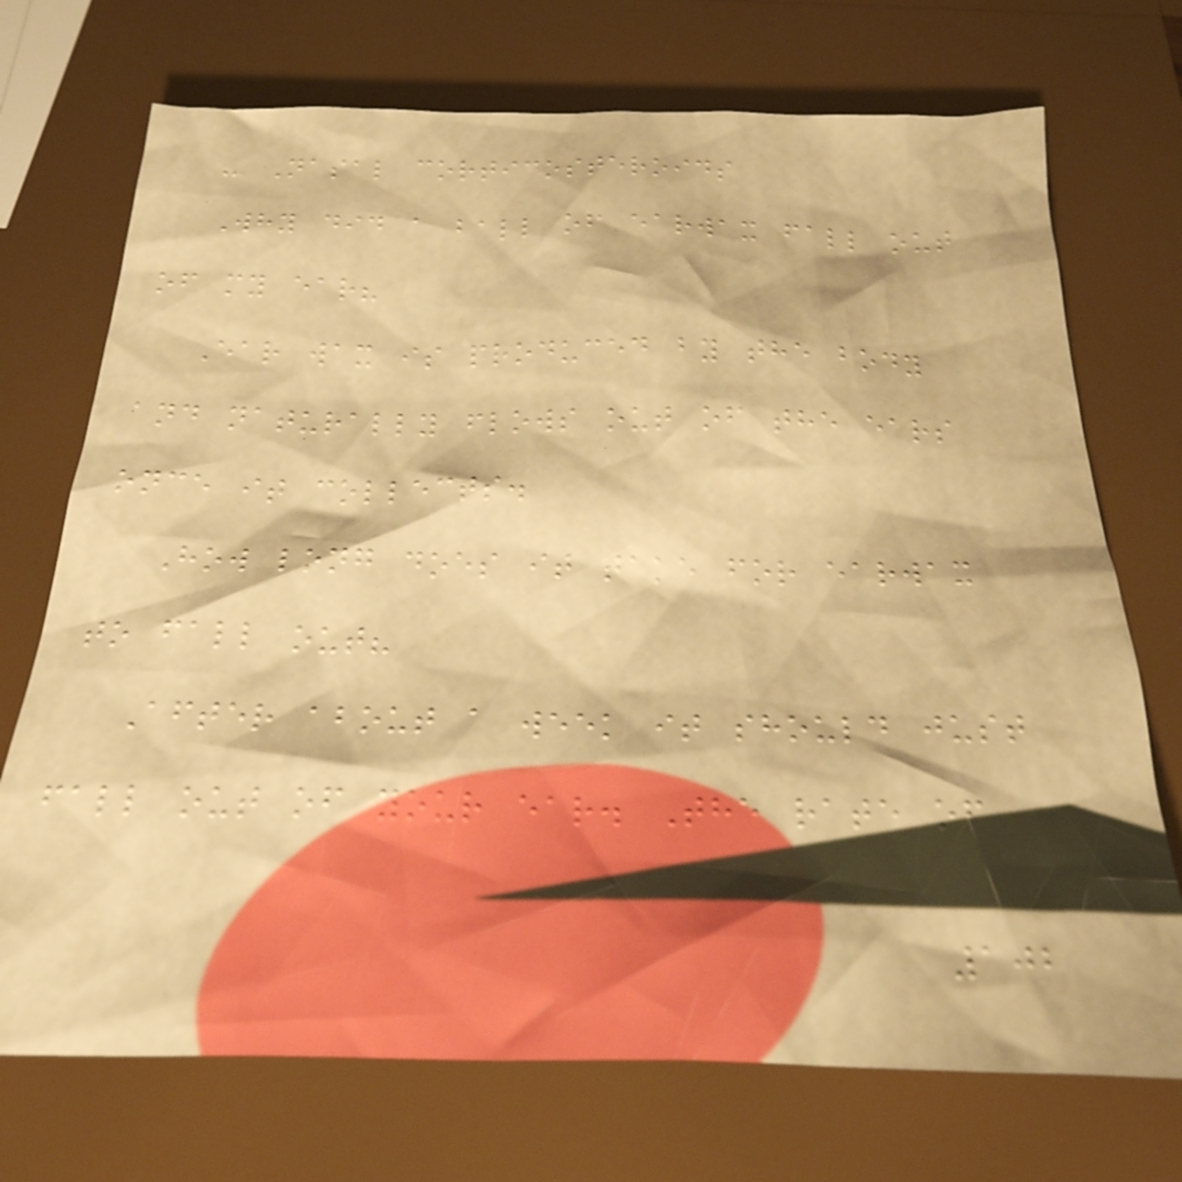- Nasal corticosteroids
Why did a ball of earwax fall out
of my ear?
Ear wax is produced by the body
and naturally flows out of the ears
once it collects.
How long does it take for earwax
to fall out?
After about a week it should just
fall out of your ear. The rate of
102
